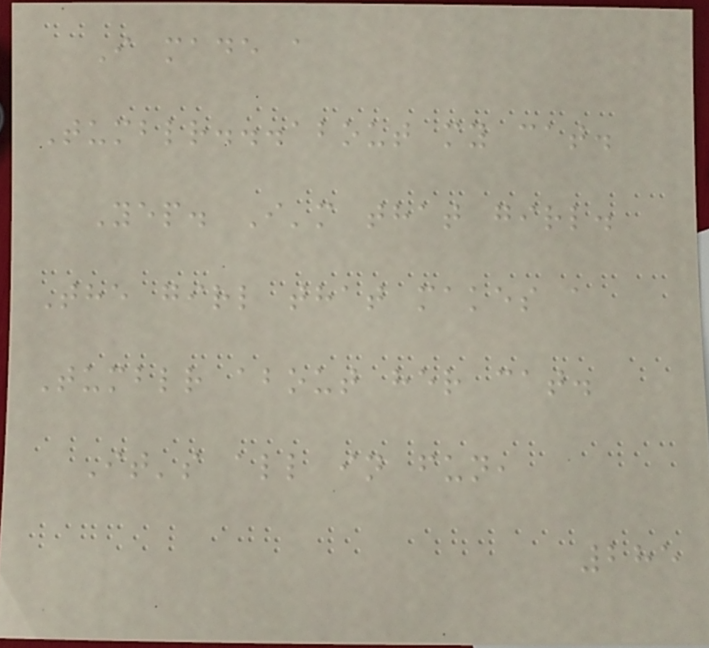I made a
Tumblr...about my cat.
Yep. I'm that girl.
The girl that makes a
Tumblr about her cat.
It's all in fun,
285
